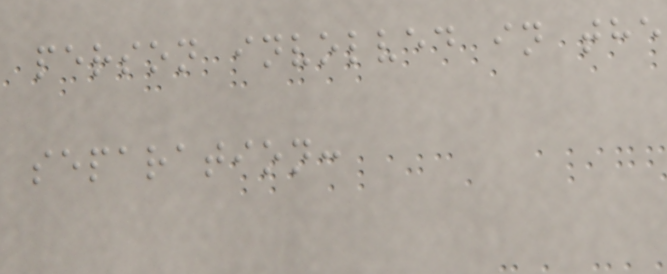person involved in the
separation:
